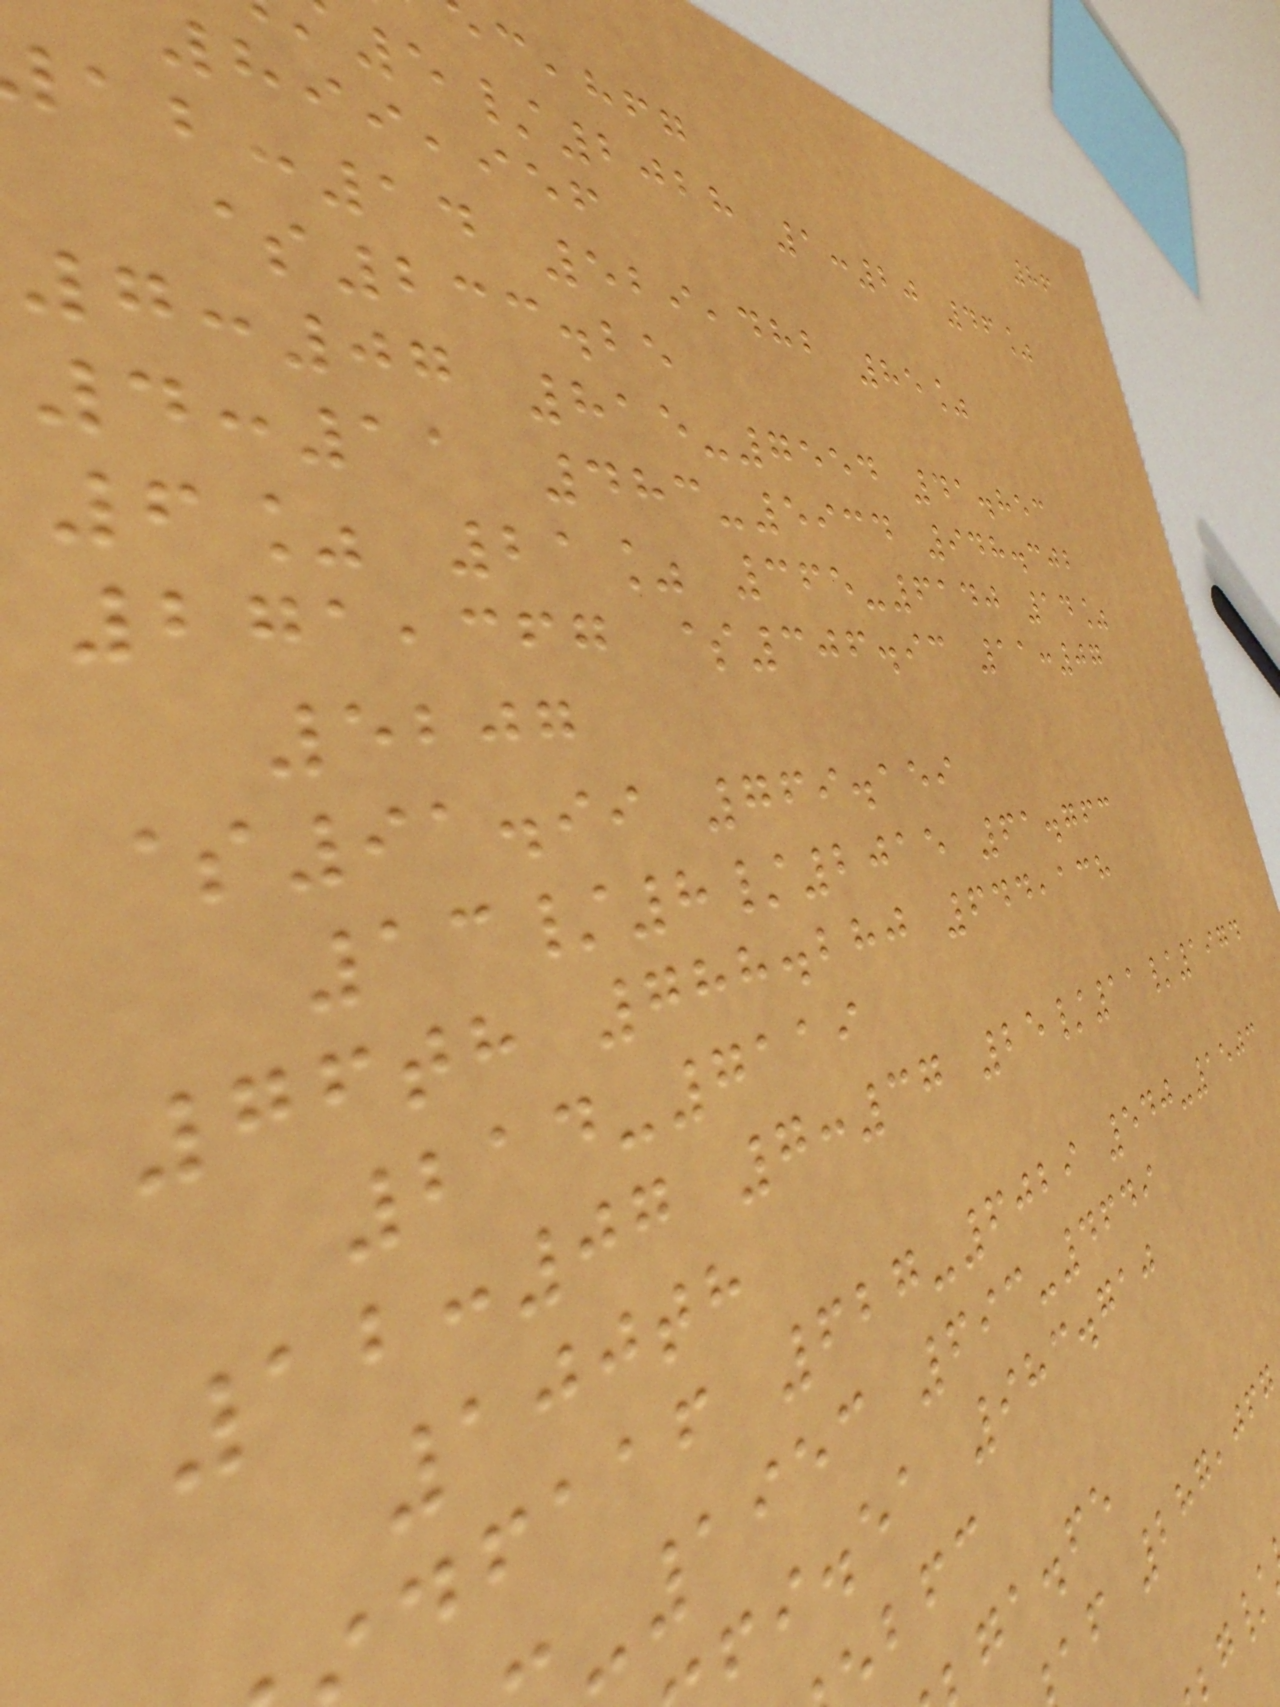86
,hfg
5/2028 1:20 46%
899,956
:14 529,482 85%
$233.25
7:07 815-7554 41.853
4:11 483-5934 948.302
6% 21% 365-6140 14%
271,367 $306.93 11:07
5207
$91.99 769.159
13/8/2015 61.763
76th 788.280 644,138
214-7119
12:07 7:37 25/11/1974
100th
dfaaf 627-6029 540-1503
-1953 693-4649
fi.ea 983.710
ga.fe
af 287,067
